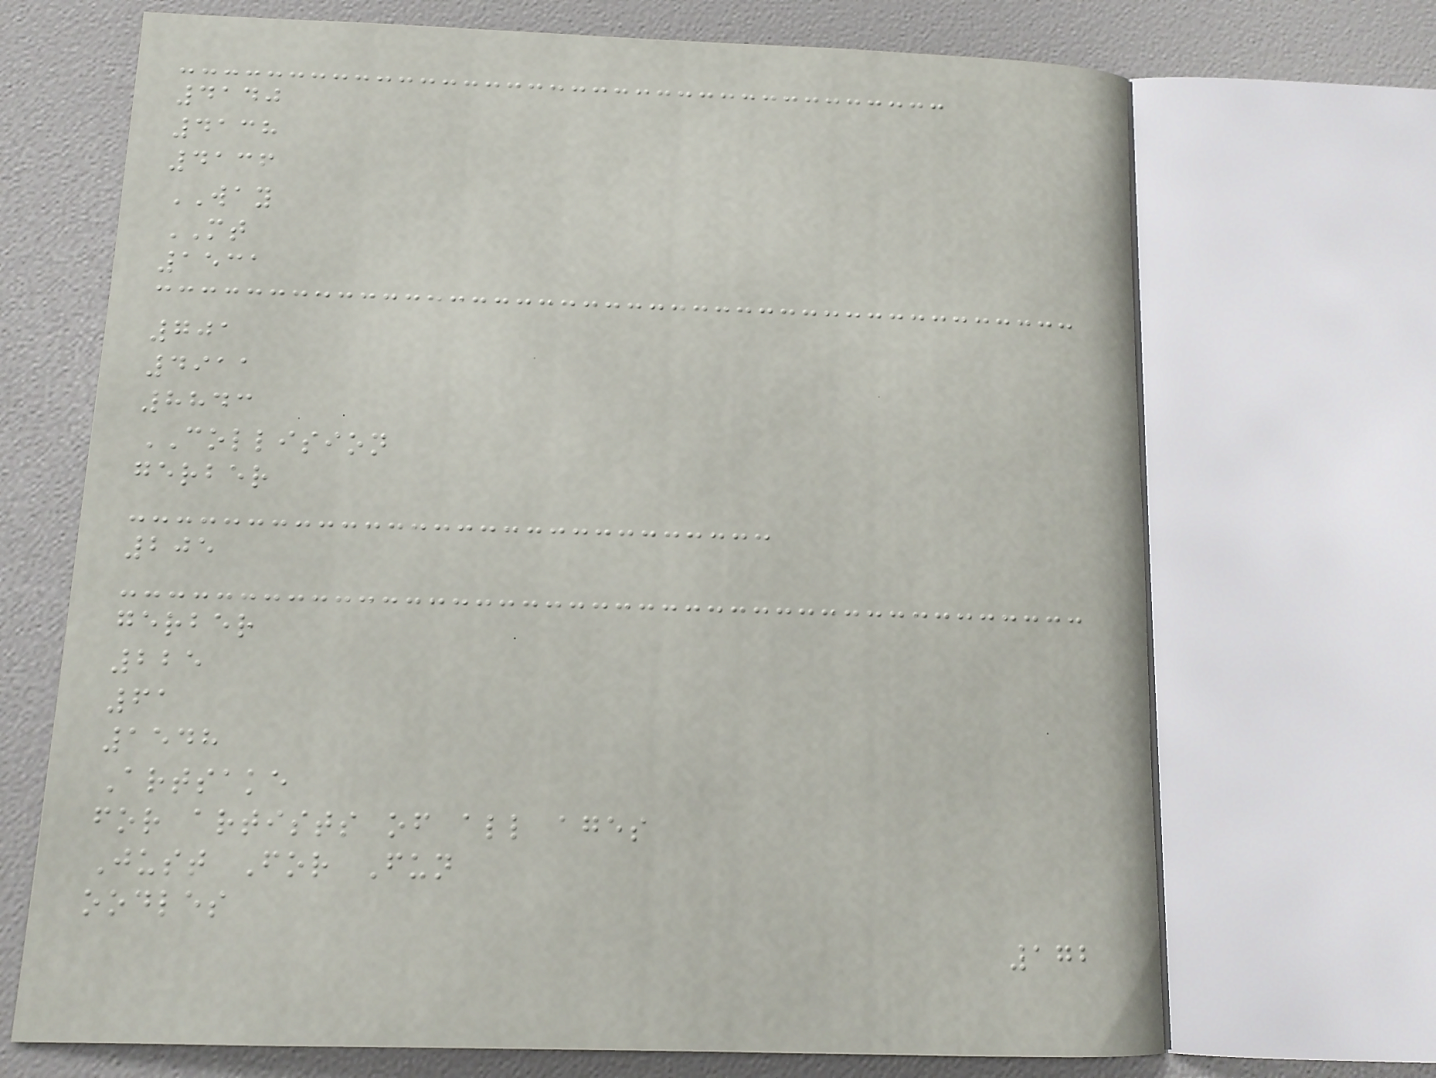4140
4138
4136
WAY
MT
1531
701
4911
8843
COLLISION
gerber
205
gerber
225
61
1548
Artsake
for artists of all ages
Just For Fun
oodles
172
